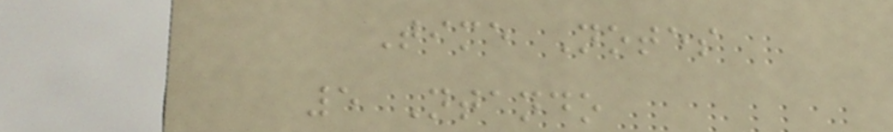Time Notes
5 Ntando
